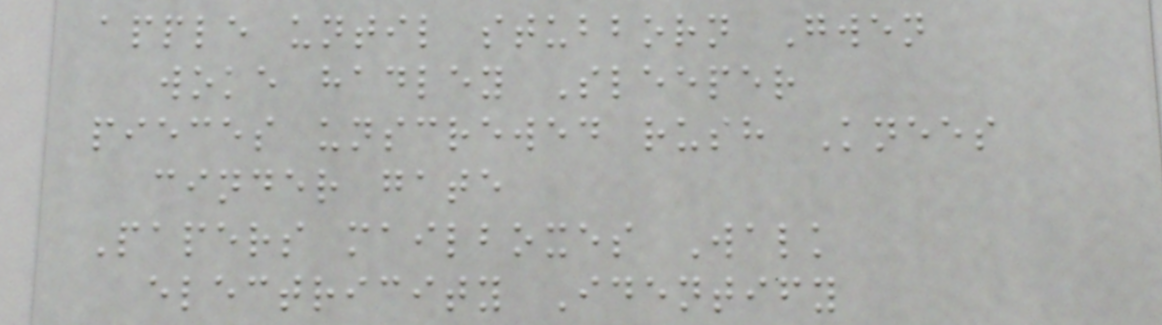apple until stubborn Gwen
woke hadley Sleeper
pieces unscrewed rush Knees
cinder gate
Papers mailboxes Walk
electricity Identify
